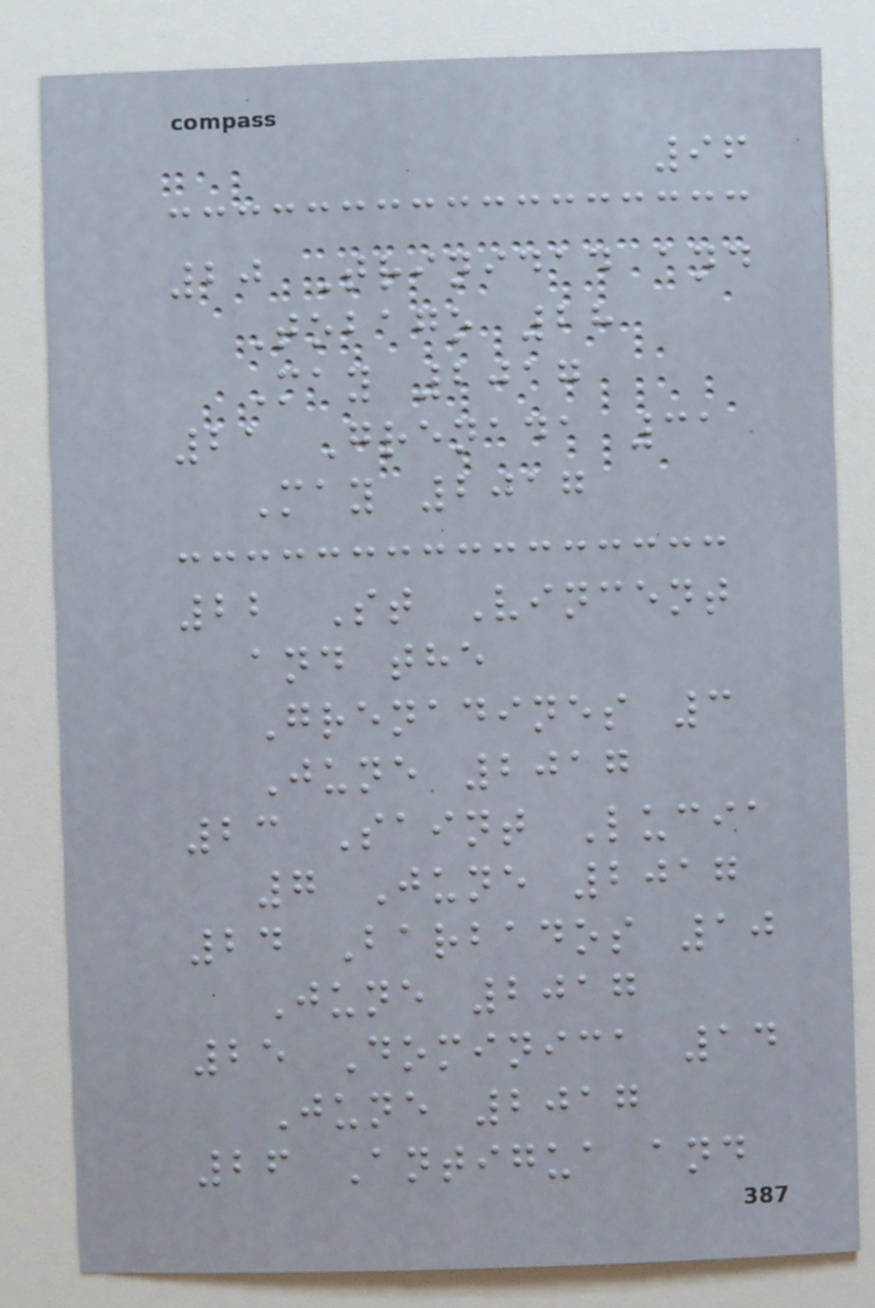96
20 Trinidad and
Tobago 28
May 2017
21 Grenada 31
May 2017
22 St Vincent
and the
Grenadines 3
June 2017
23 Saint Lucia
7 June 2017
24 Barbados 10
June 2017
25 Dominica 14
June 2017
26 Antigua and
